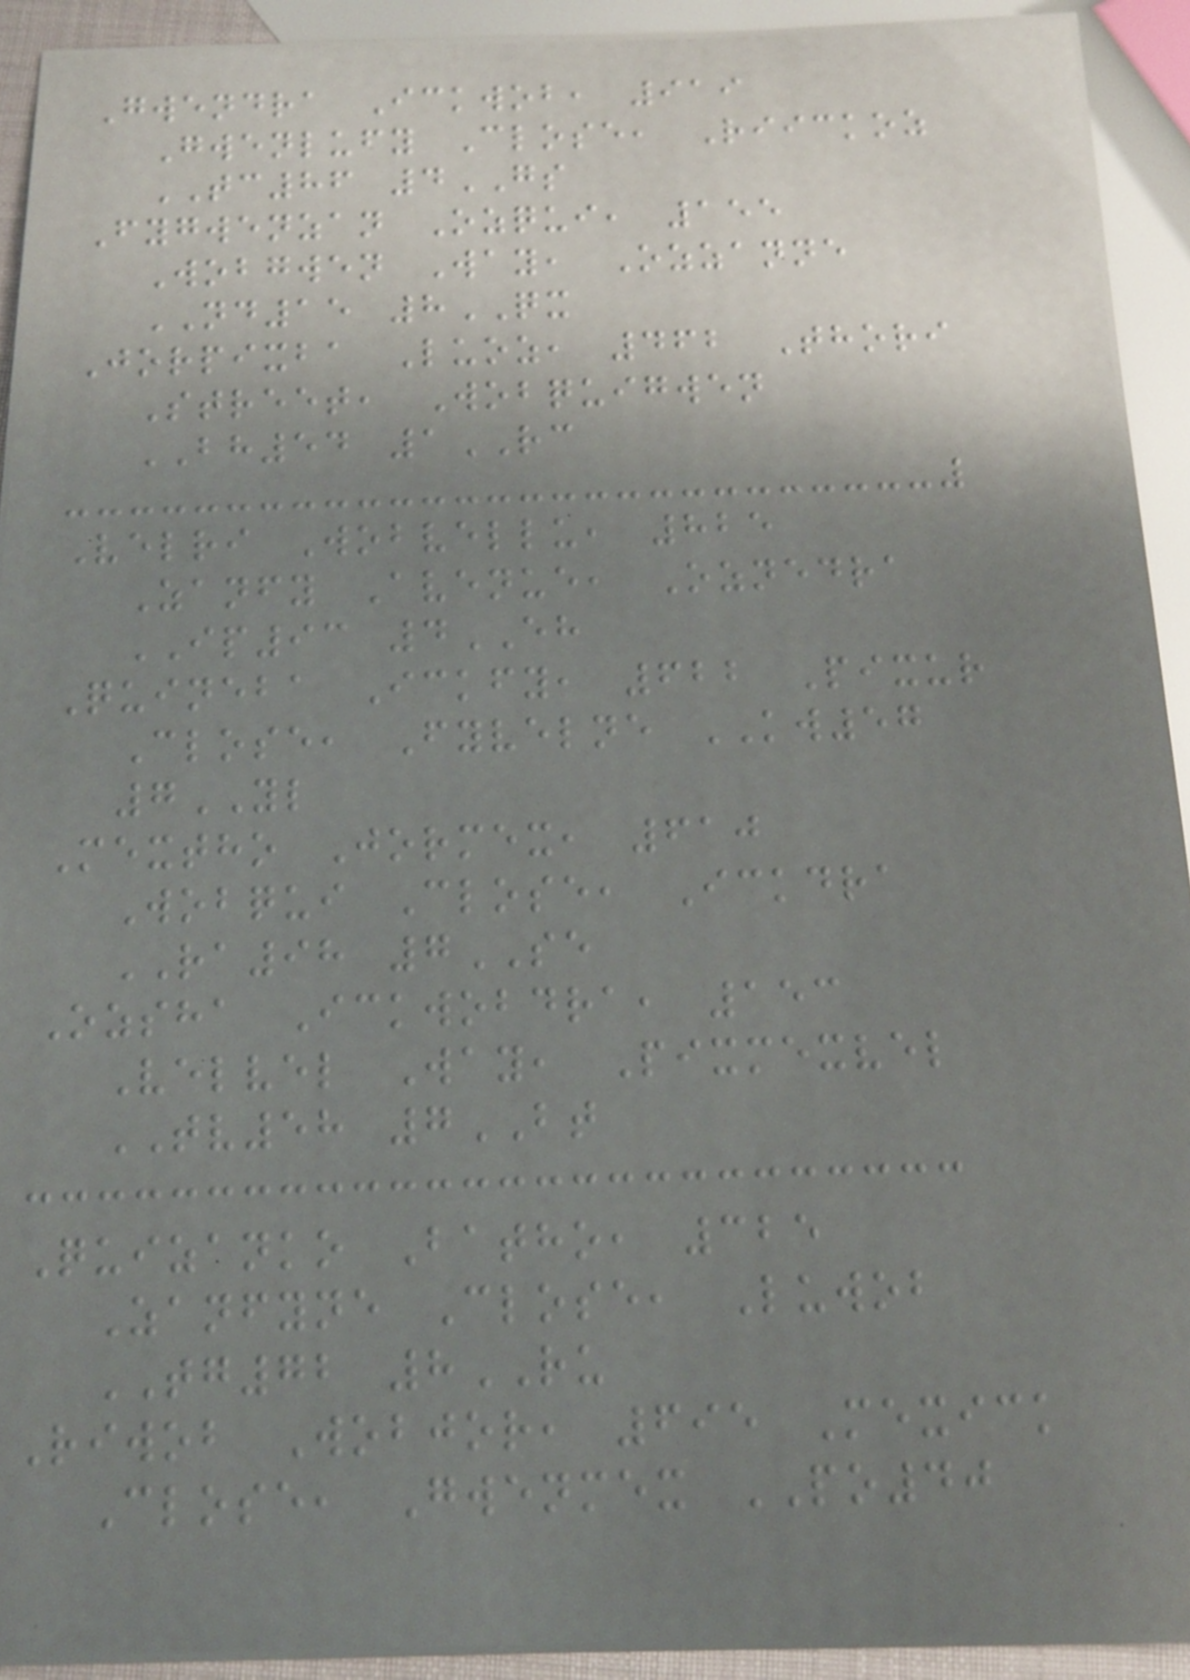Gwendra Ickwob, 919
Gwenlufy Close, Riickoz
TC86 4GS
Fygwenzan Ozqui, 155
Wobgwen Way, Ozzanne
ND15 8QX
Jorpixba Luoz, 462 Thori
Street, Wobquigwen
BH54 1RC
Velri Wobvellu, 825
Zanfy Avenue, Oznedra
IP93 4EH
Quineba Ickfy, 622 Pixur
Close, Fyvelne KW57
7YL
Mextho Jormex, 610
Wobqui Close, Ickdra
RA98 7SE
Ozsha Ickwobdra, 153
Velvel Way, Pixmexvel
TV58 7BT
Quizanko Batho, 325
Zanfyne Close, Luwob
TG72 8RU
Riwob Wobjor, 695 Mexick
Close, Gwenmex PO40
